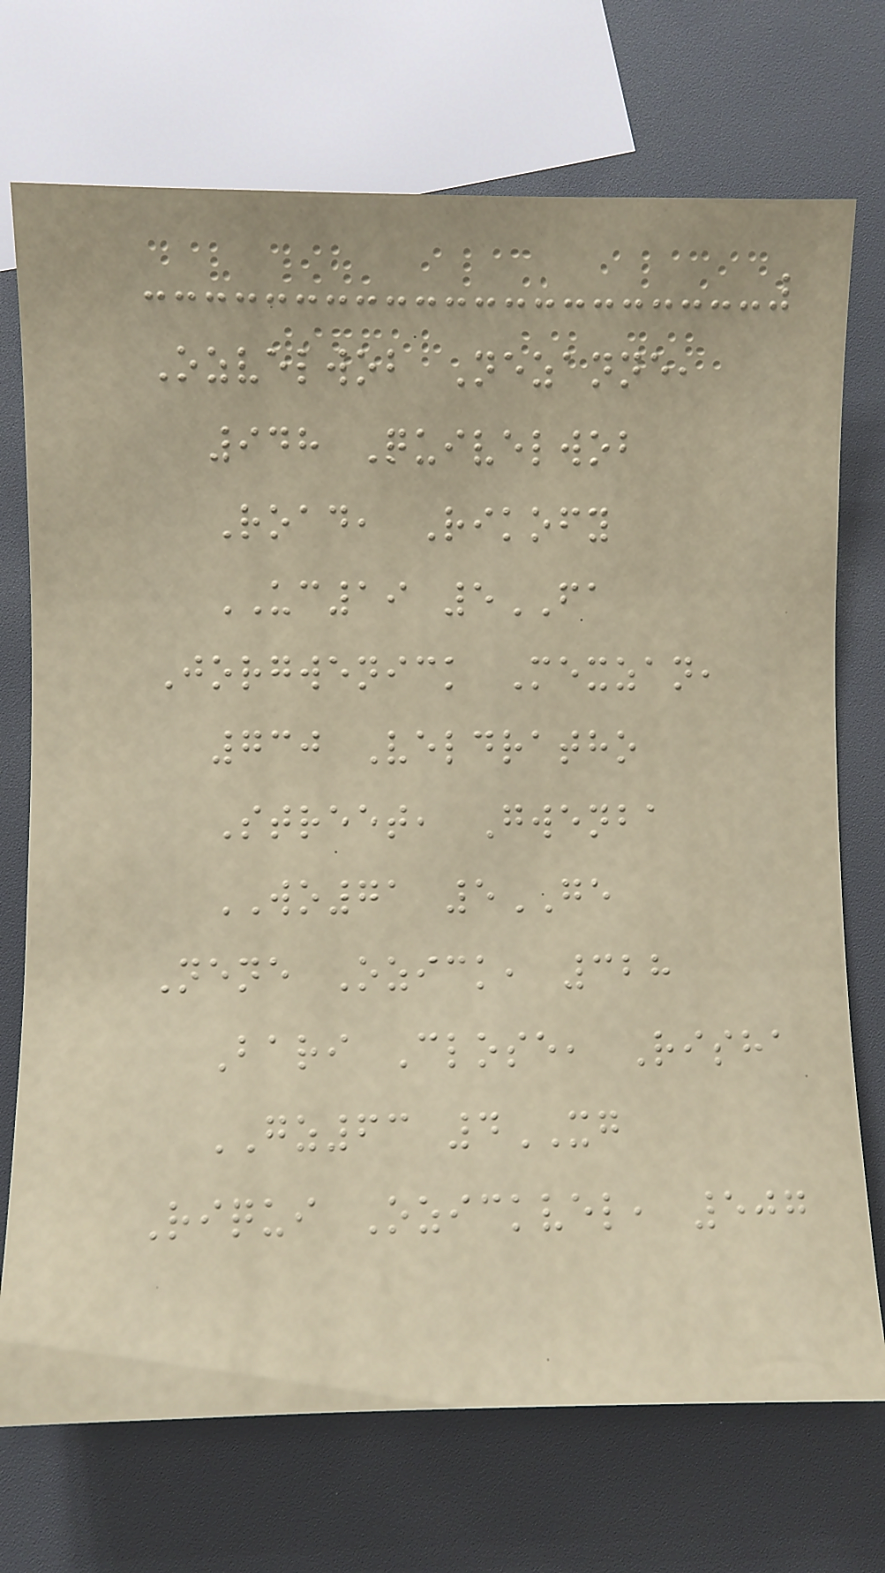Ozvelwob Nezanne,
948 Quivelwob
Road, Rikofy
UC19 5FA
Jorgwenick Mexzan,
730 Veldratho
Street, Gwenba
WO71 5GE
Nene Ozick, 328
Bari Close, Risha
GZ63 4XG
Riqui Ozickvel, 507
